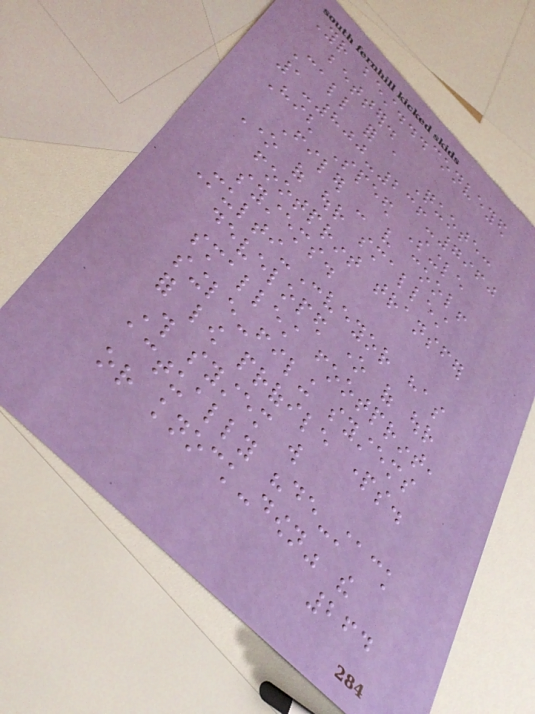Your best...conveyed
better.
Call for a Quote:
1-800-236-7960
High Speed Single
Filer - very cool!
One of our smallest
footprint transfer
systems.
Multi-Conveyor has
developed one of our
smallest footprint,
single-filing systems
for low profile parts.
This system will
actually "de-stack
or knock-down" the
264
